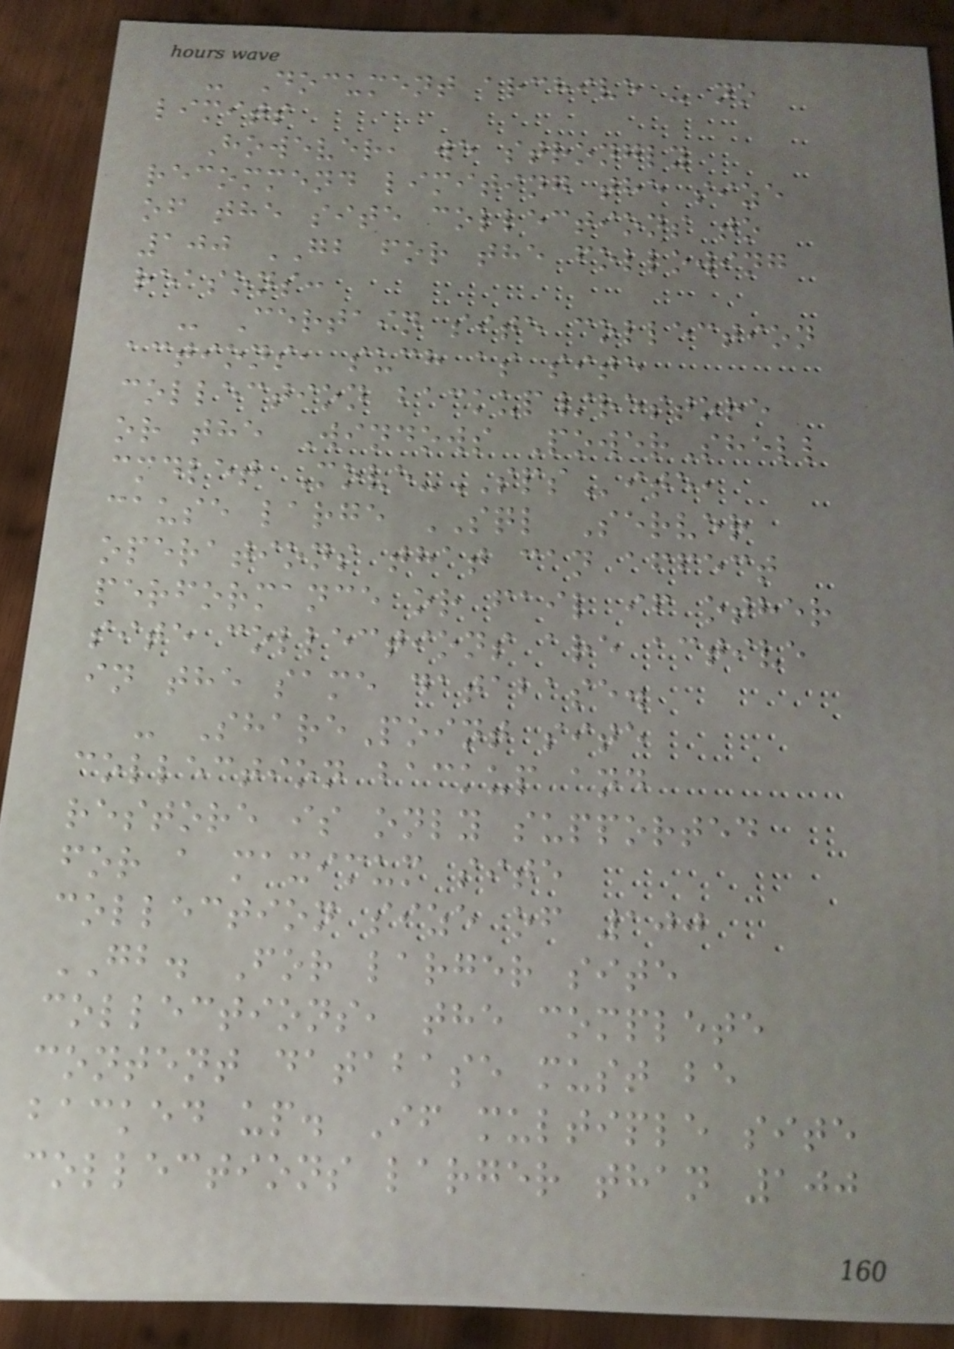- Document archive - no
limits
However, we strongly
recommend limiting the size
of the site collections to
100 GB for the following
reasons:
- Certain site collection
actions, such as site
collection backup/restore
or the Windows PowerShell
cmdlet Move-SPSite,
cause large SQL Server
operations that can affect
performance or fail if other
site collections are active
in the same database.
- SharePoint site
collection backup and
restore is only supported
for a maximum site
collection size of 100
GB. For larger site
collections, the complete
content database must be
backed up. If multiple site
collections larger than 100
